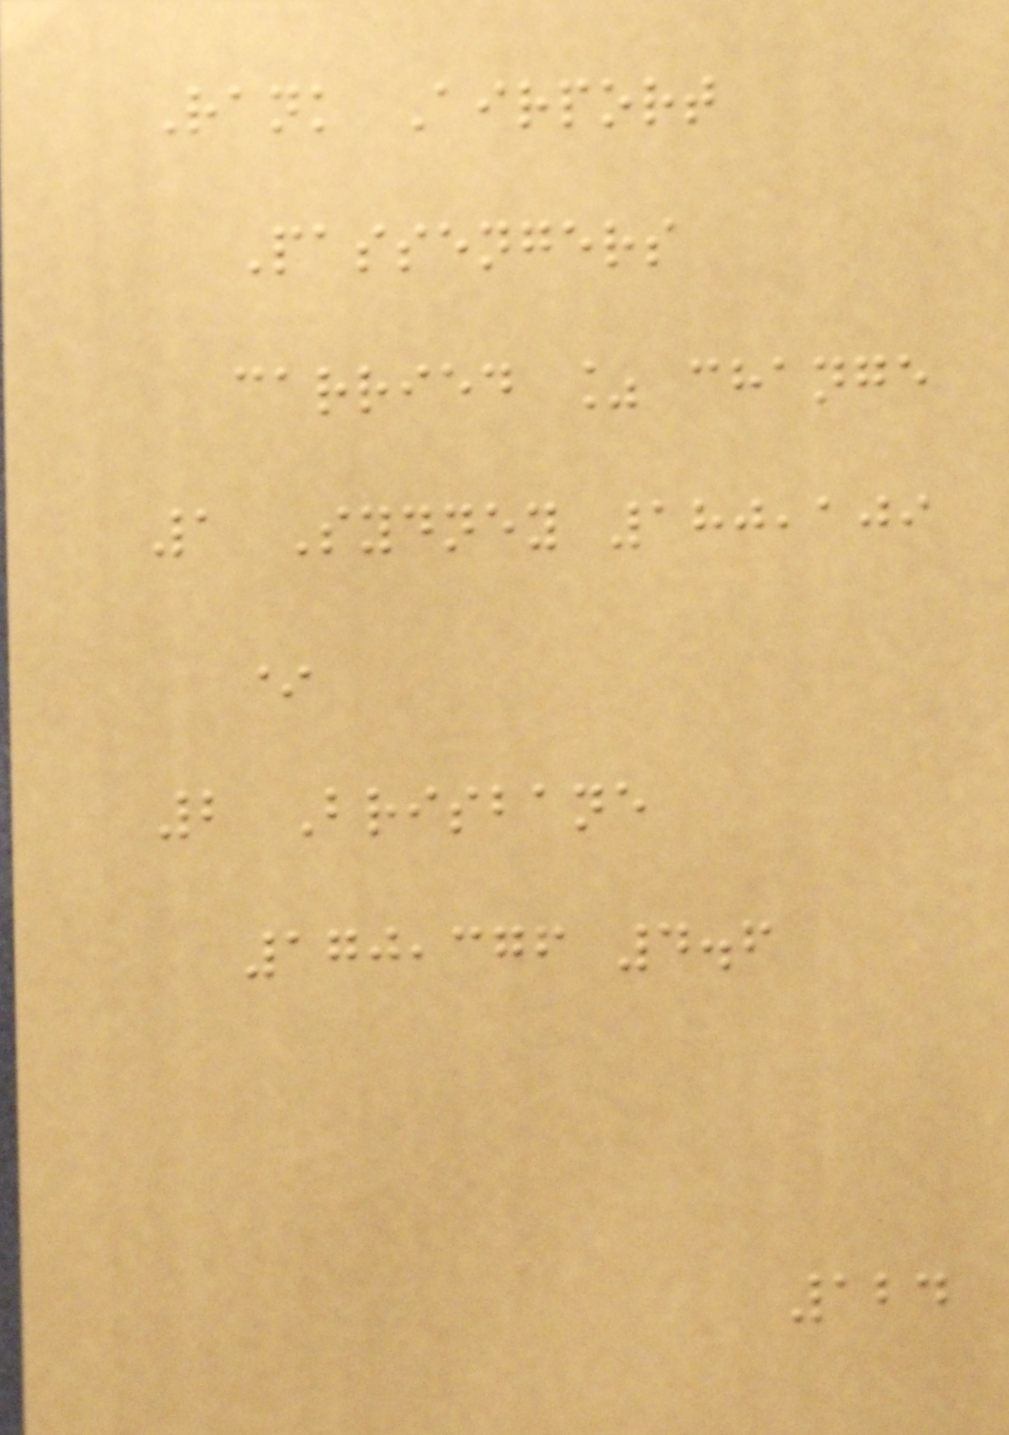Rank Airport
Passengers
carried % change
1 Sydney 180,109
*
2 Brisbane
170,376 4.6
124
